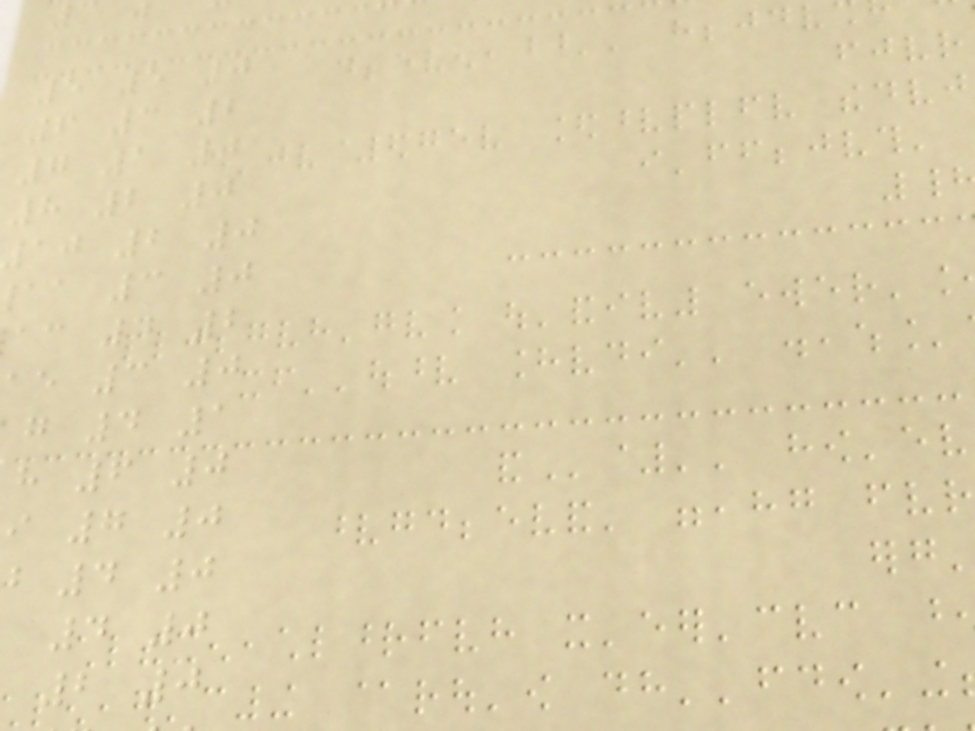5 5 0
6 3 2
7 1 0
8 2 0
10 2 0
aa 3 0
ac 4 2
ae 3 0
g 4 1
h 6 0
i 7 0
4 0
4 0
2 0
